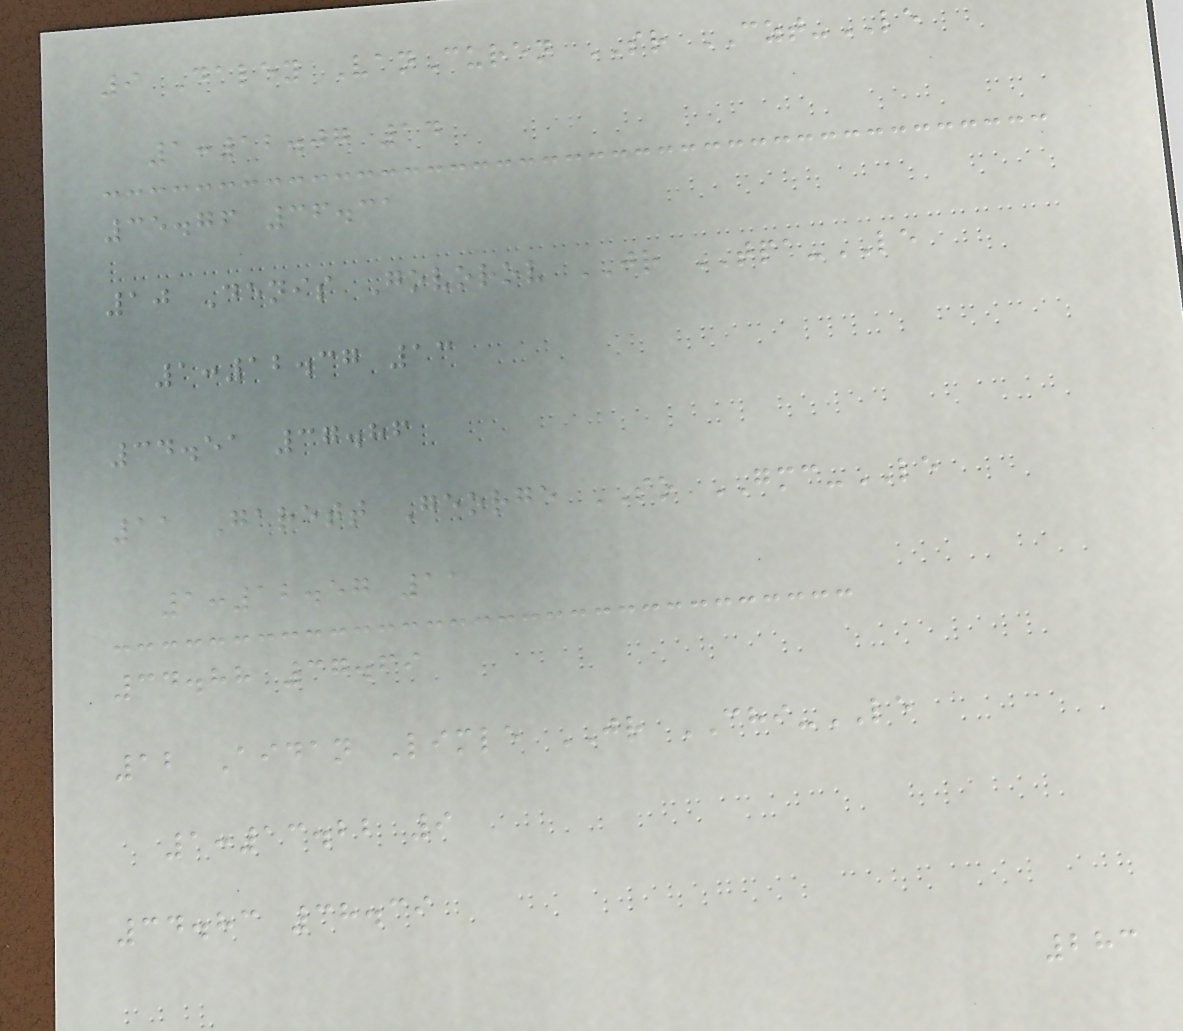9 Daley VanCuren SR CZT-LE
1:12.07 14
35.76 36.31
10 Denis Govorov JR TPA-LE
1:12.37 13
34.51 37.86
11 Garett George SO GMC-LE
1:12.57 11
34.88 37.69
12 Aidan Limle JR CHI-LE
1:13.22 9
34.83 38.39
283
